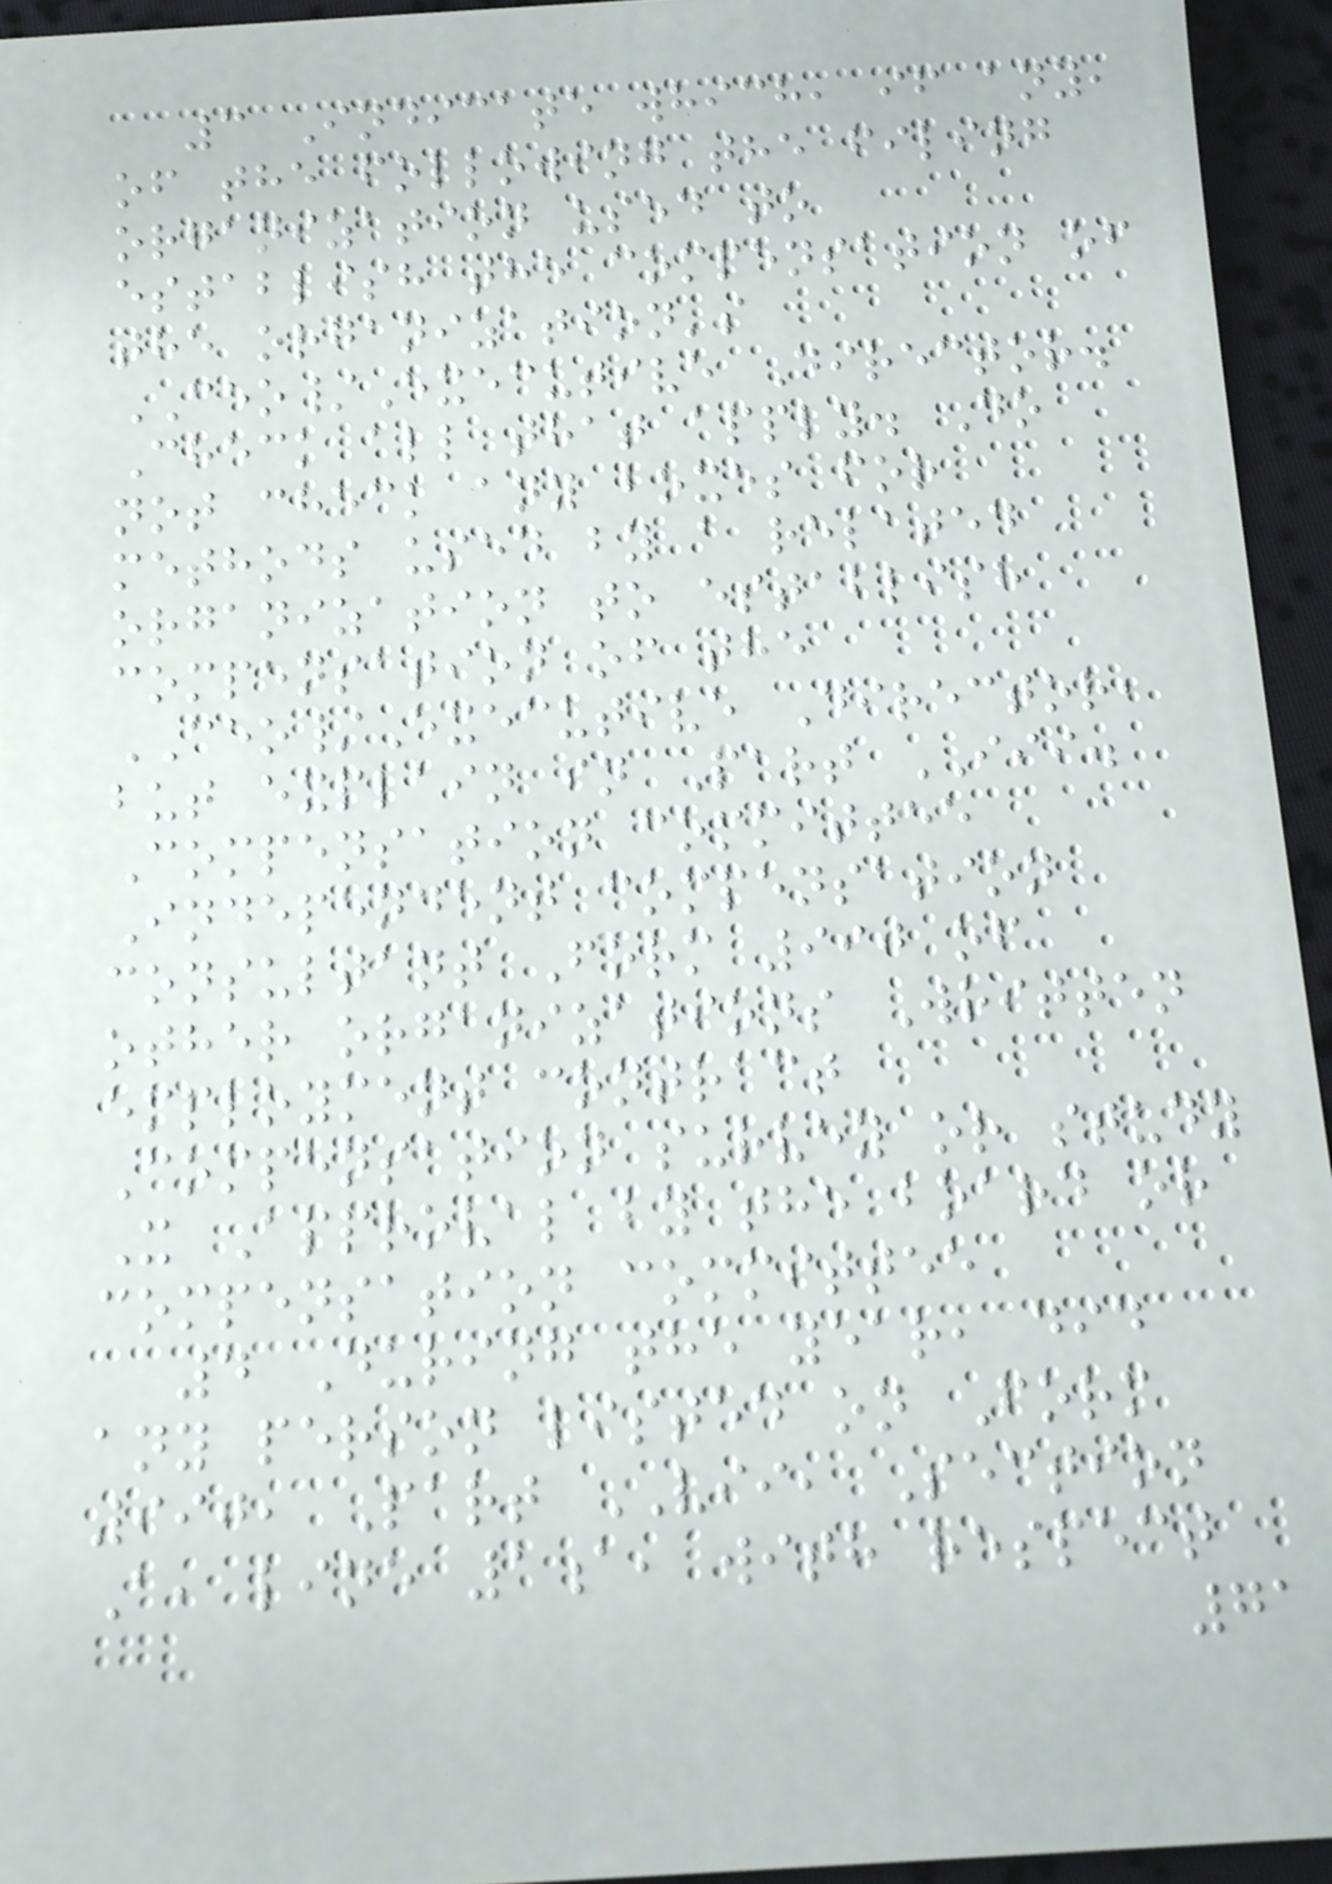3 Indicate which, if any,
of the following the filing
organization used to
establish the compensation of
the organization's
CEO/Executive Director.
Check all that apply. Do
not check any boxes for
methods used by a related
organization to establish
compensation of the
CEO/Executive Director,
but explain in Part III.
Compensation committee
Independent compensation
consultant Form 990 of
other organizations Written
employment contract
Compensation survey or study
X Approval by the board or
compensation committee
4 During the year, did
any person listed on Form
990, Part VII, Section
A, line 1a, with respect
71
